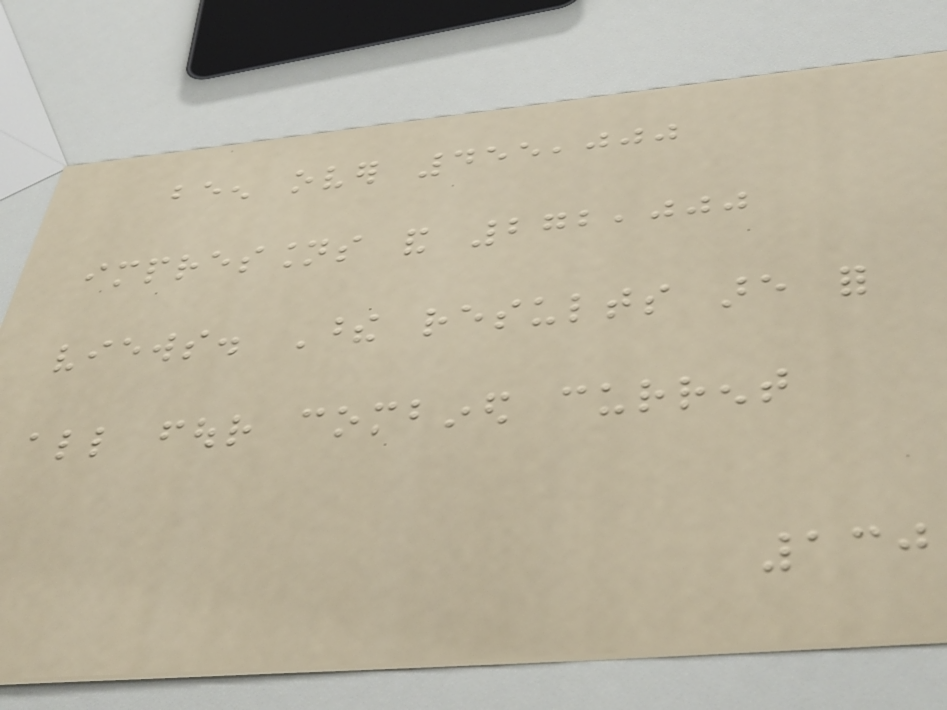been over 455,000
impressions and 272,000
views. These results are for
all four combined current
130
